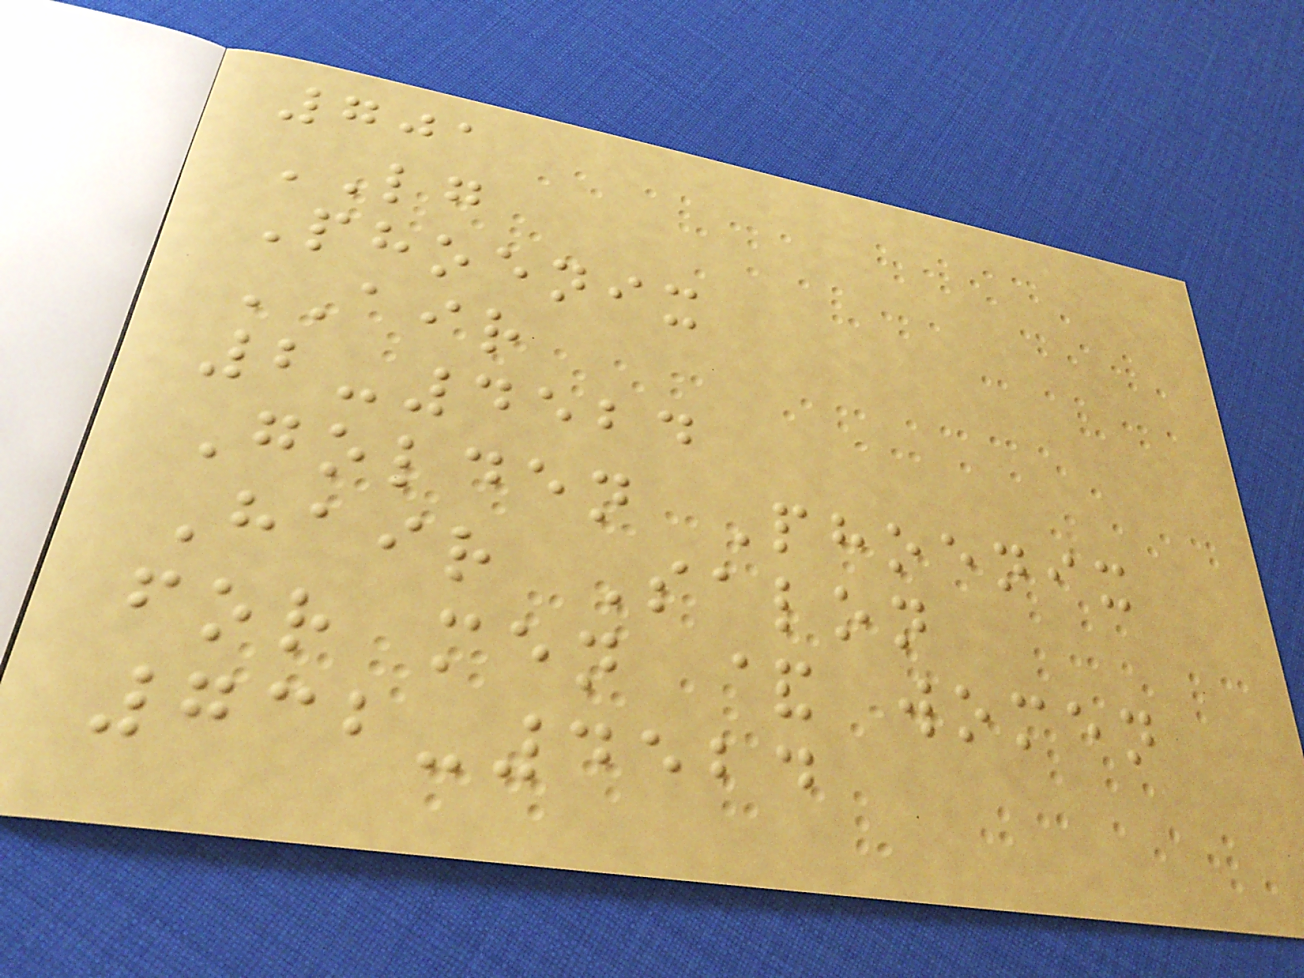701
LG
Phoenix
AIR
2-4524
Golden Phoenix
Hair Salon
for men & women
732-4524
